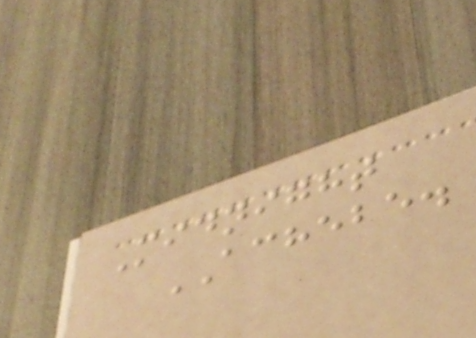Midnight
ACHEBE.
